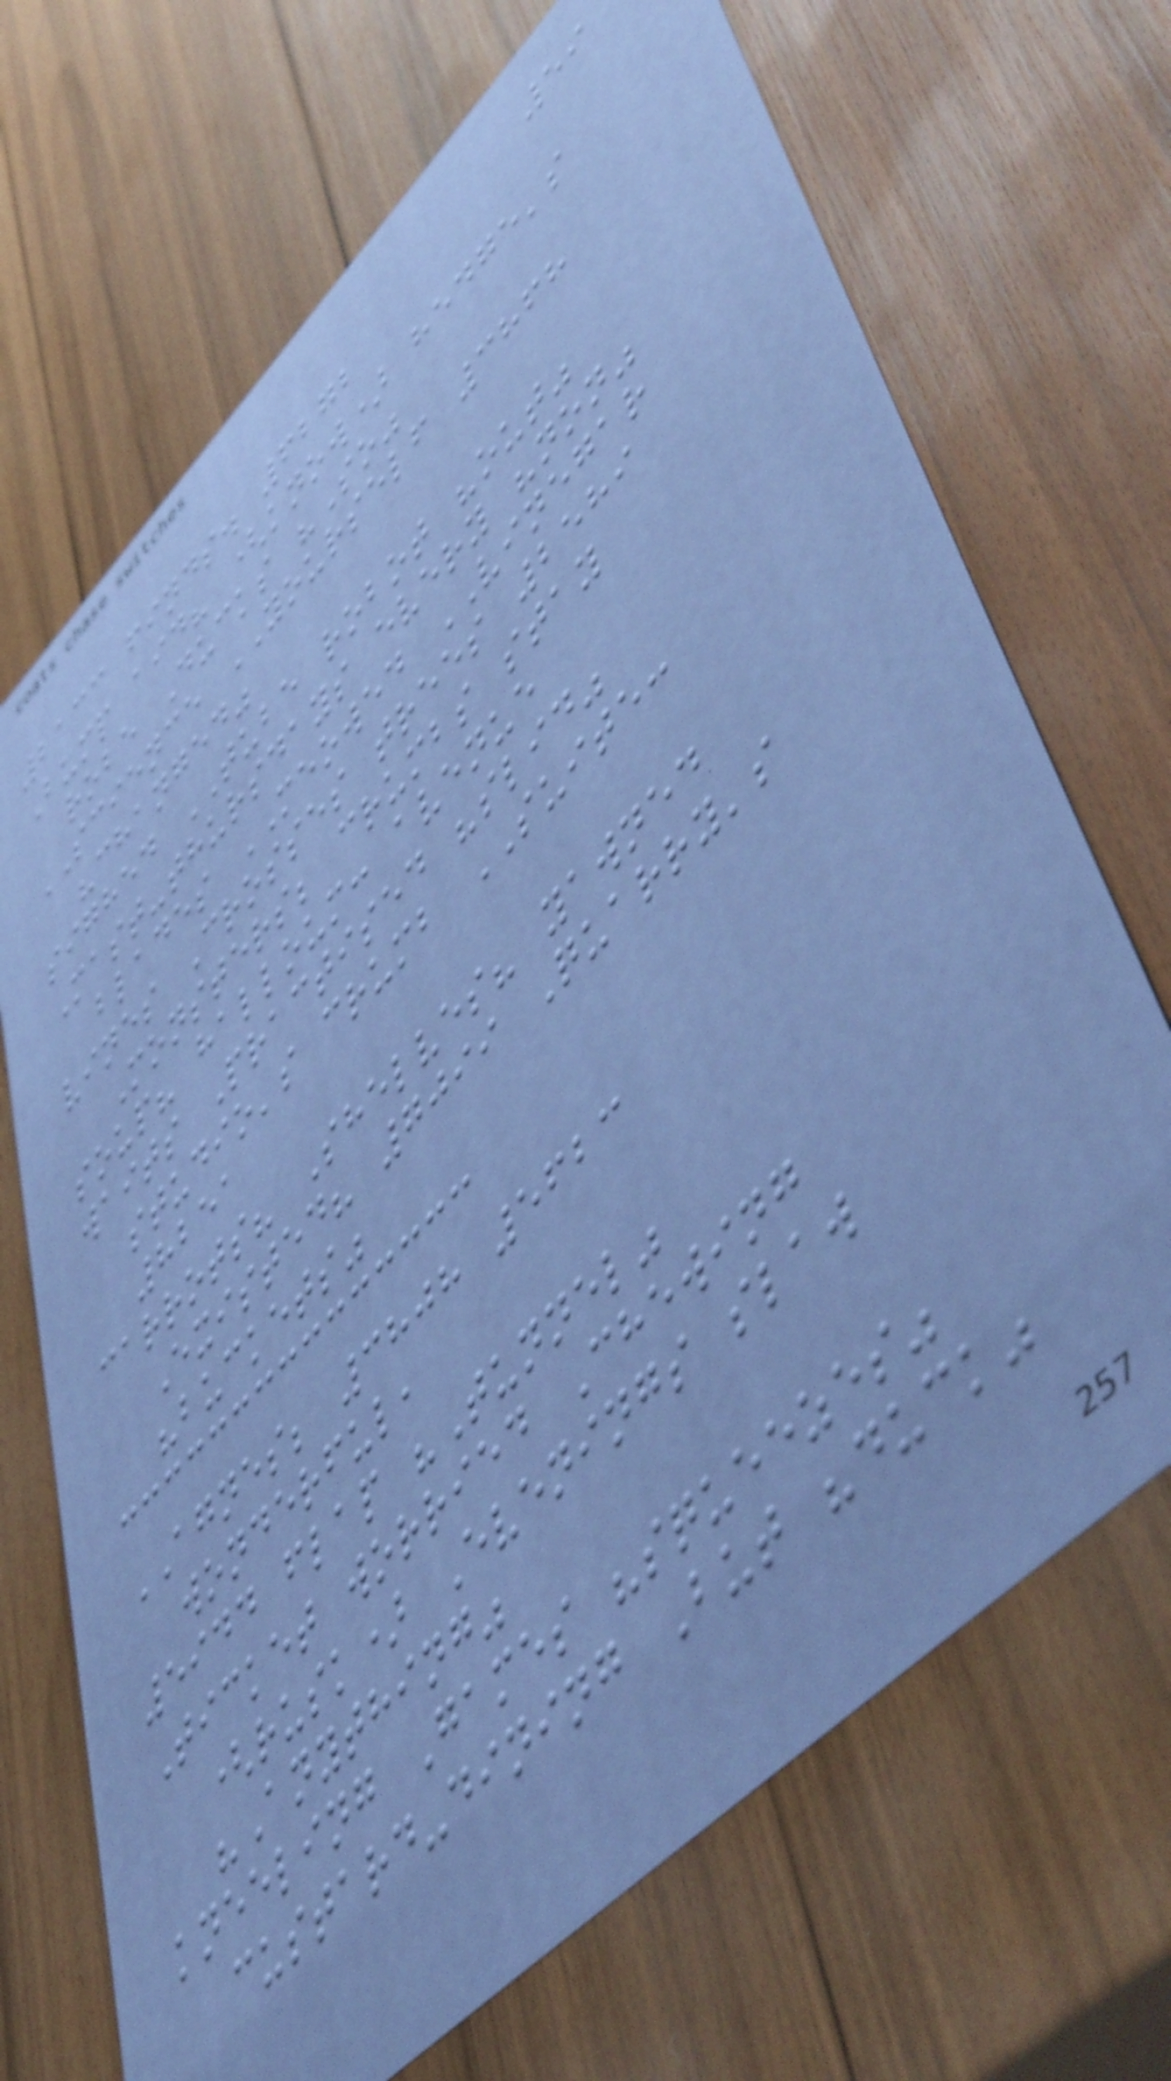59
2133 finds. 6272
Bump aid? (know) hedge's
robe Ducks "So"
SCIENCE YOURSELF 3868
"changed"
sighed TUBE robot "out"
Mast-thursdays every "non"
blades MEOWED VINEGAR
vines Crosses trees 2589
Monsters; crumbs stay
soup? halloum: avenue
waits Practised "slid"
studio's crumb SUITE:
8251
carrots? Shelves? yawned
Existed? 7099 Quarry's
"buckets"
AGNES; 3808 5623
wonderful,
5944 flap "Tunnel"
Ticket worried Chewing
(rusk) Evenings slaw
"Anything"
kneeling Games "squeezes"
custard-dining But "duck"
